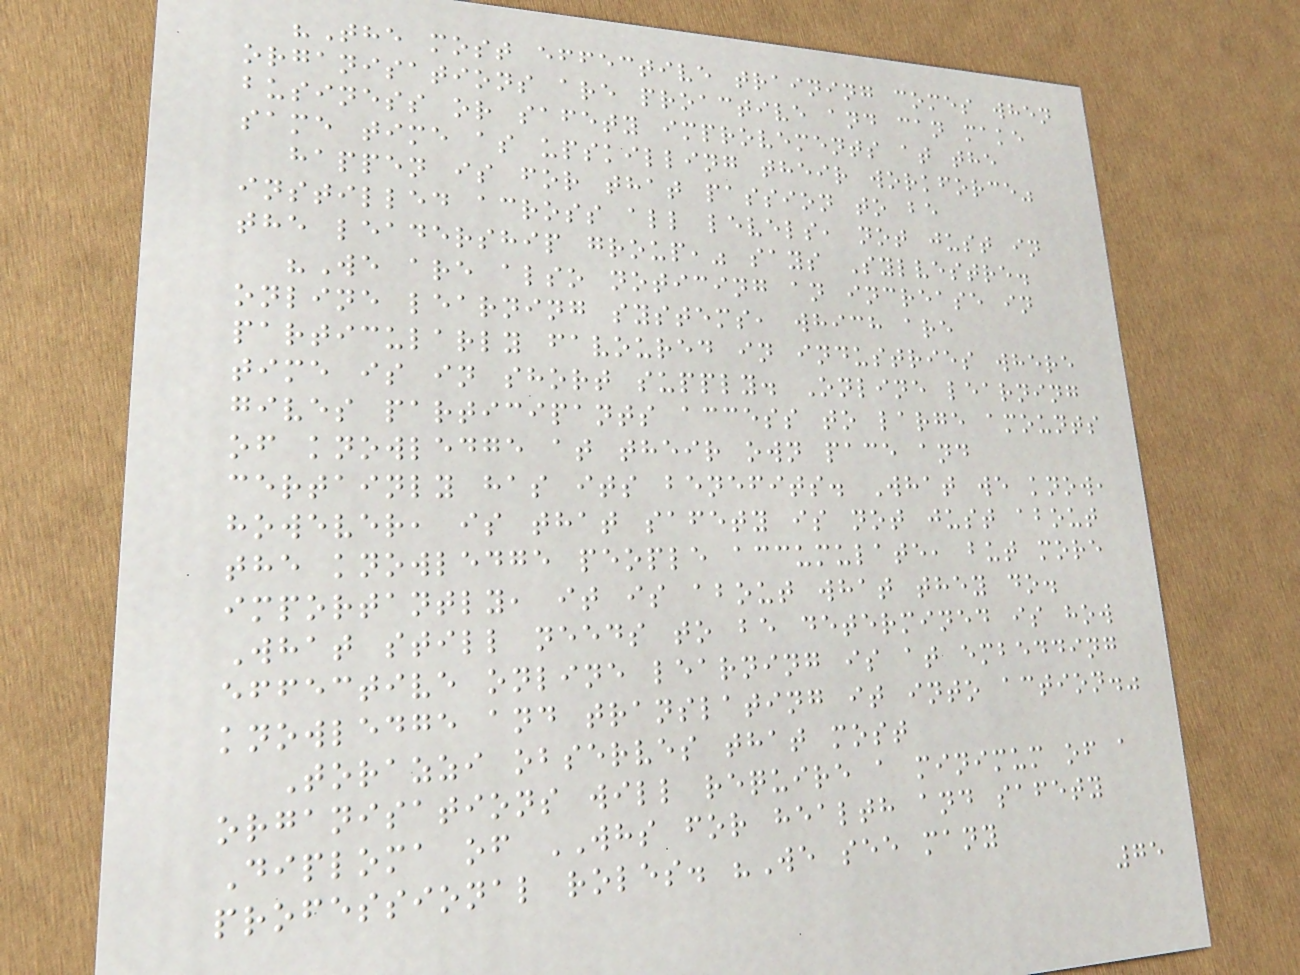"The most effective training comes when
organisations are proactive and can make
business or safety improvements at the
same time as upskilling their workforce"
happen is for that passion to be
instilled across all levels, not just in
the leadership group," says Sylvestre.
"We are also noticing an increase in
online learning systems, which are
particularly favoured in industries where
time is in short supply. Online learning
gives participants access to large amounts
of knowledge at their own pace and
certainly has its benefits. What we know,
however, is that safety is not just about
the knowledge people accumulate, but more
importantly, it is about what they do.
What still needs to be determined is how
effective online learning is at embedding
knowledge and translating it into action."
Torazzi observes that most
organisations will require a minimum of a
Diploma of WHS for health and safety
professional roles. "We see many
75
